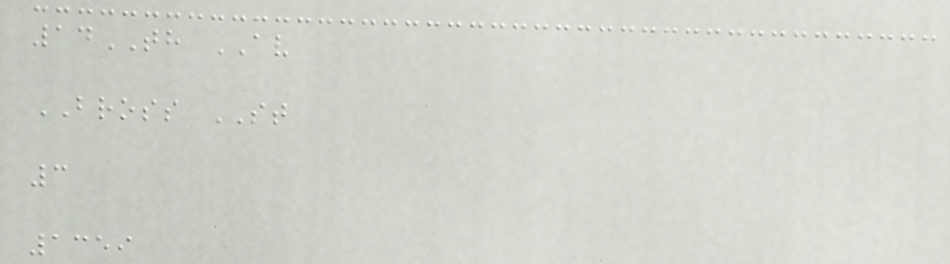14TH AV
BROSS ST
3
1359
